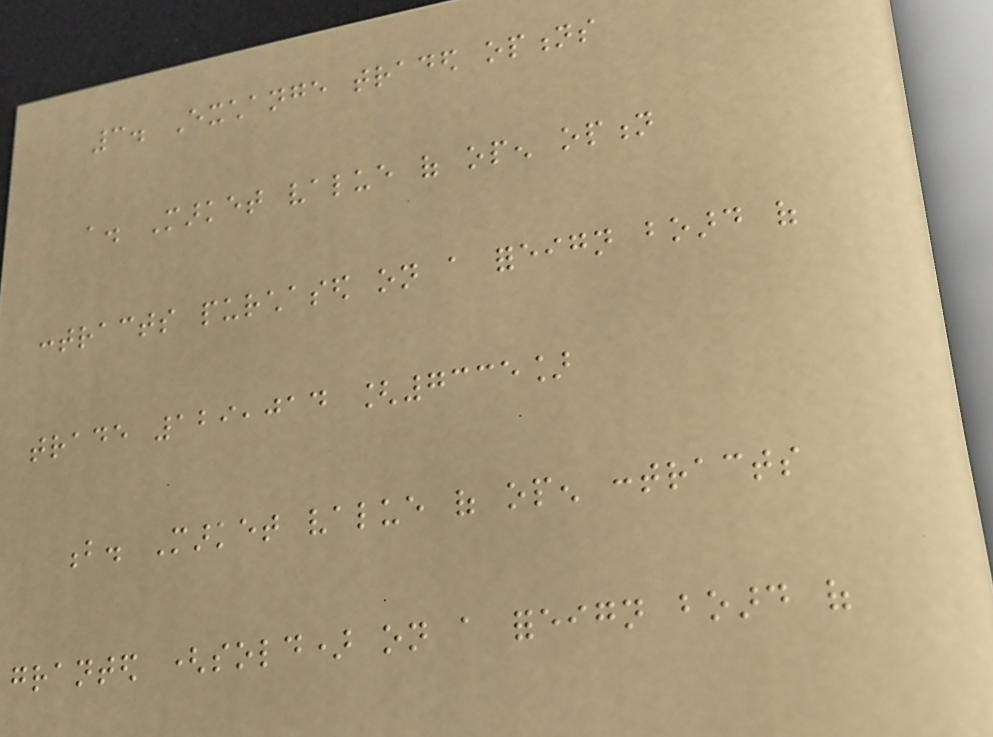3. Exchange traded options
a. Market value of open option
contracts purchased on a foreign board of
trade 129,014 [7335]
b. Market value of open contracts
granted (sold) on a foreign board of
